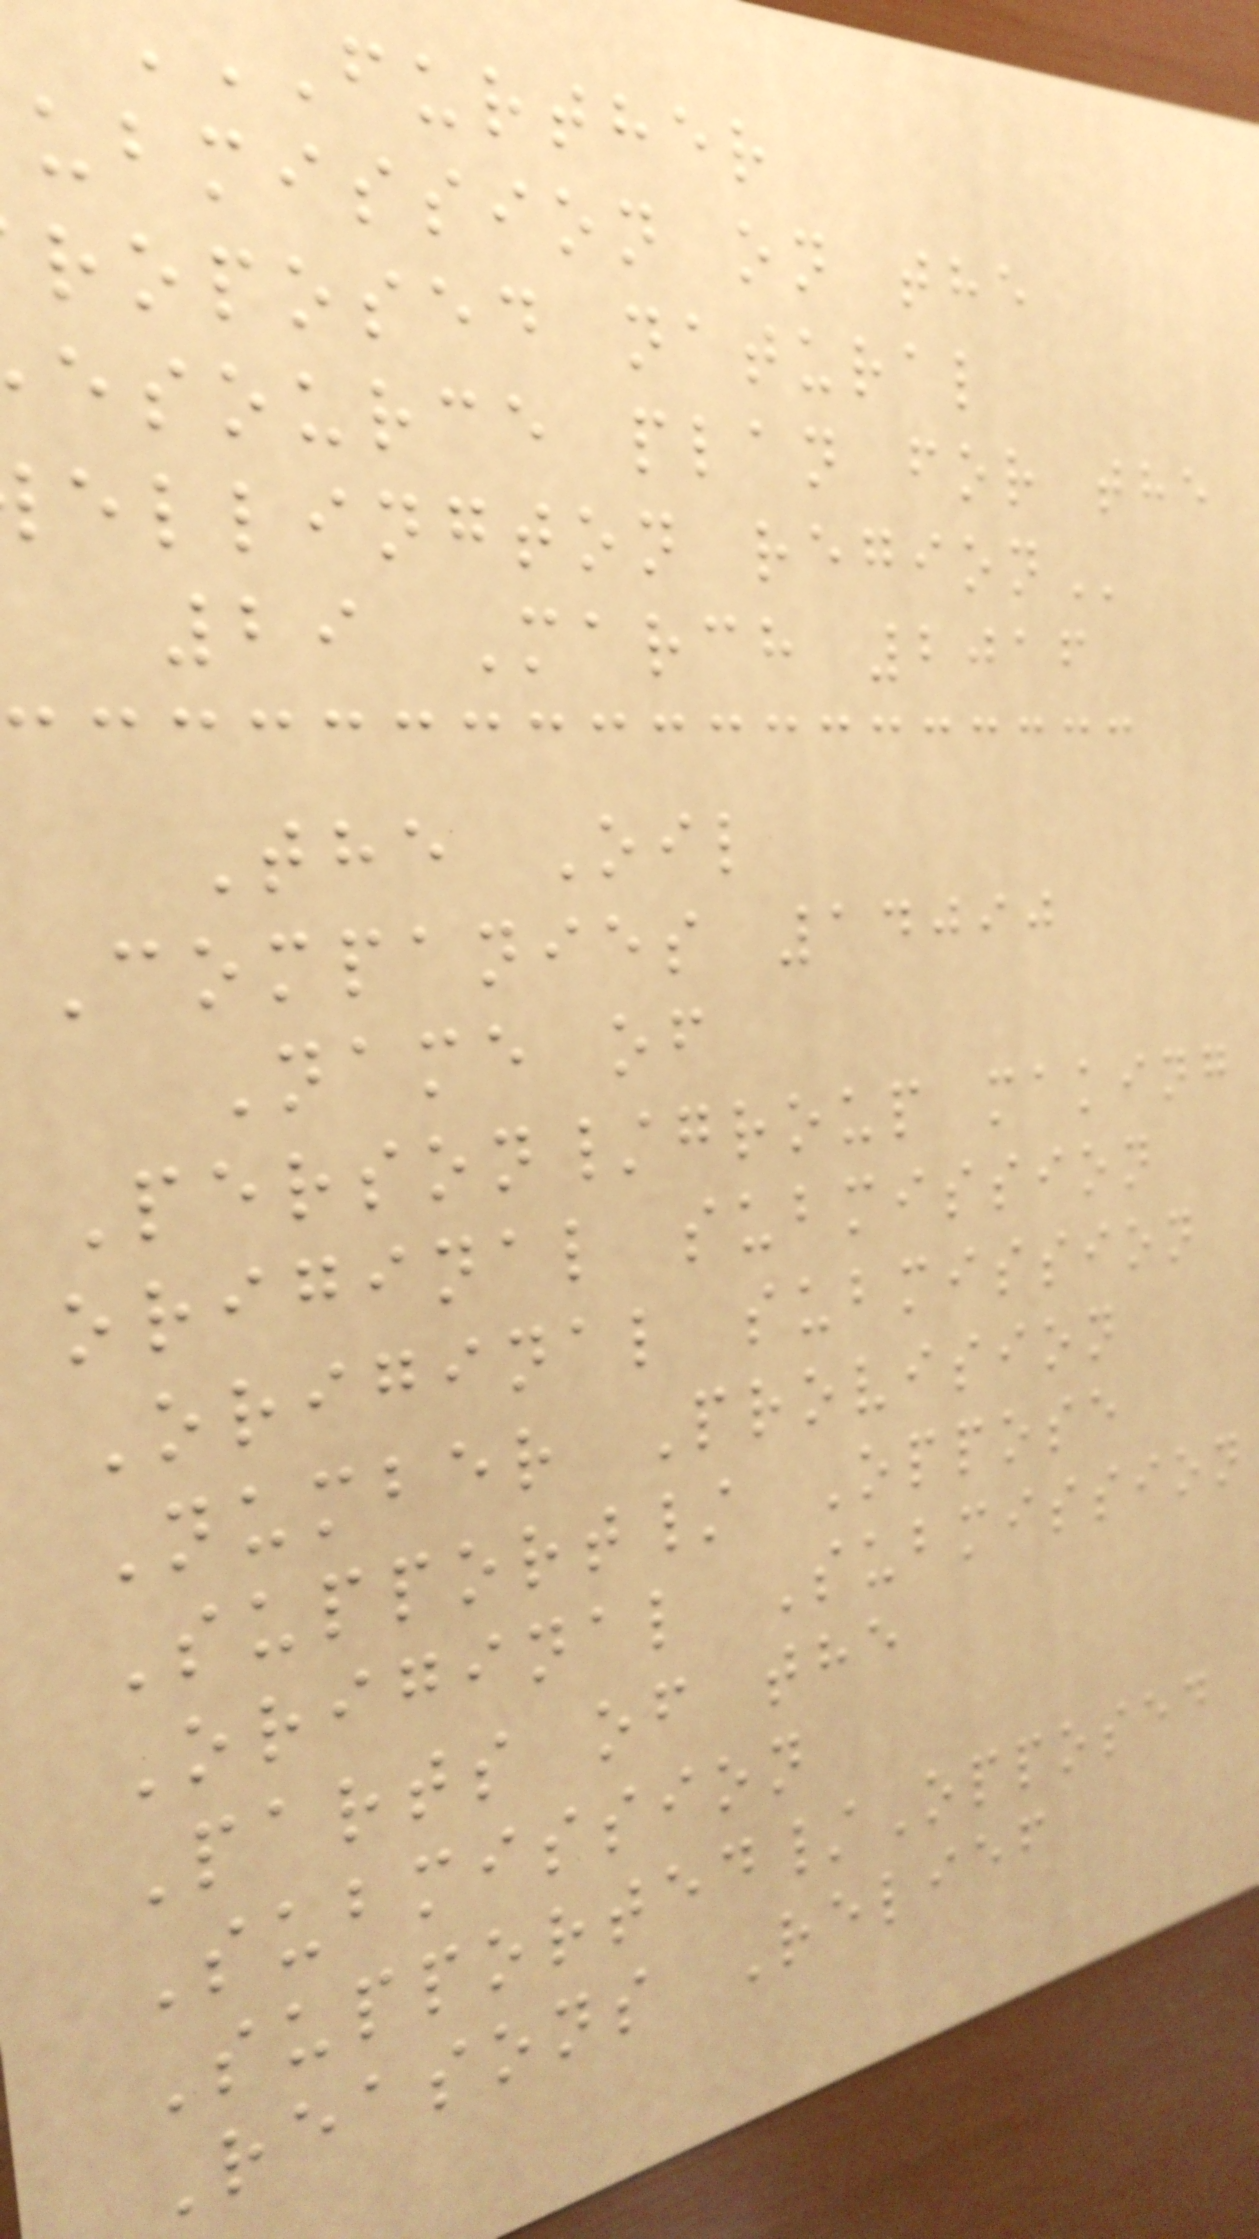FURTHER
ubmission on the
roposed natural
esource plan for the
ellington
29 March 2016
The Oil
Companies 14090
Name of
Person/group making
original submission
Original submission
Number Provision
Support/ Oppose
Original Submission
Parts of the
Submission
Supported/Opposed
Reasons Relief
